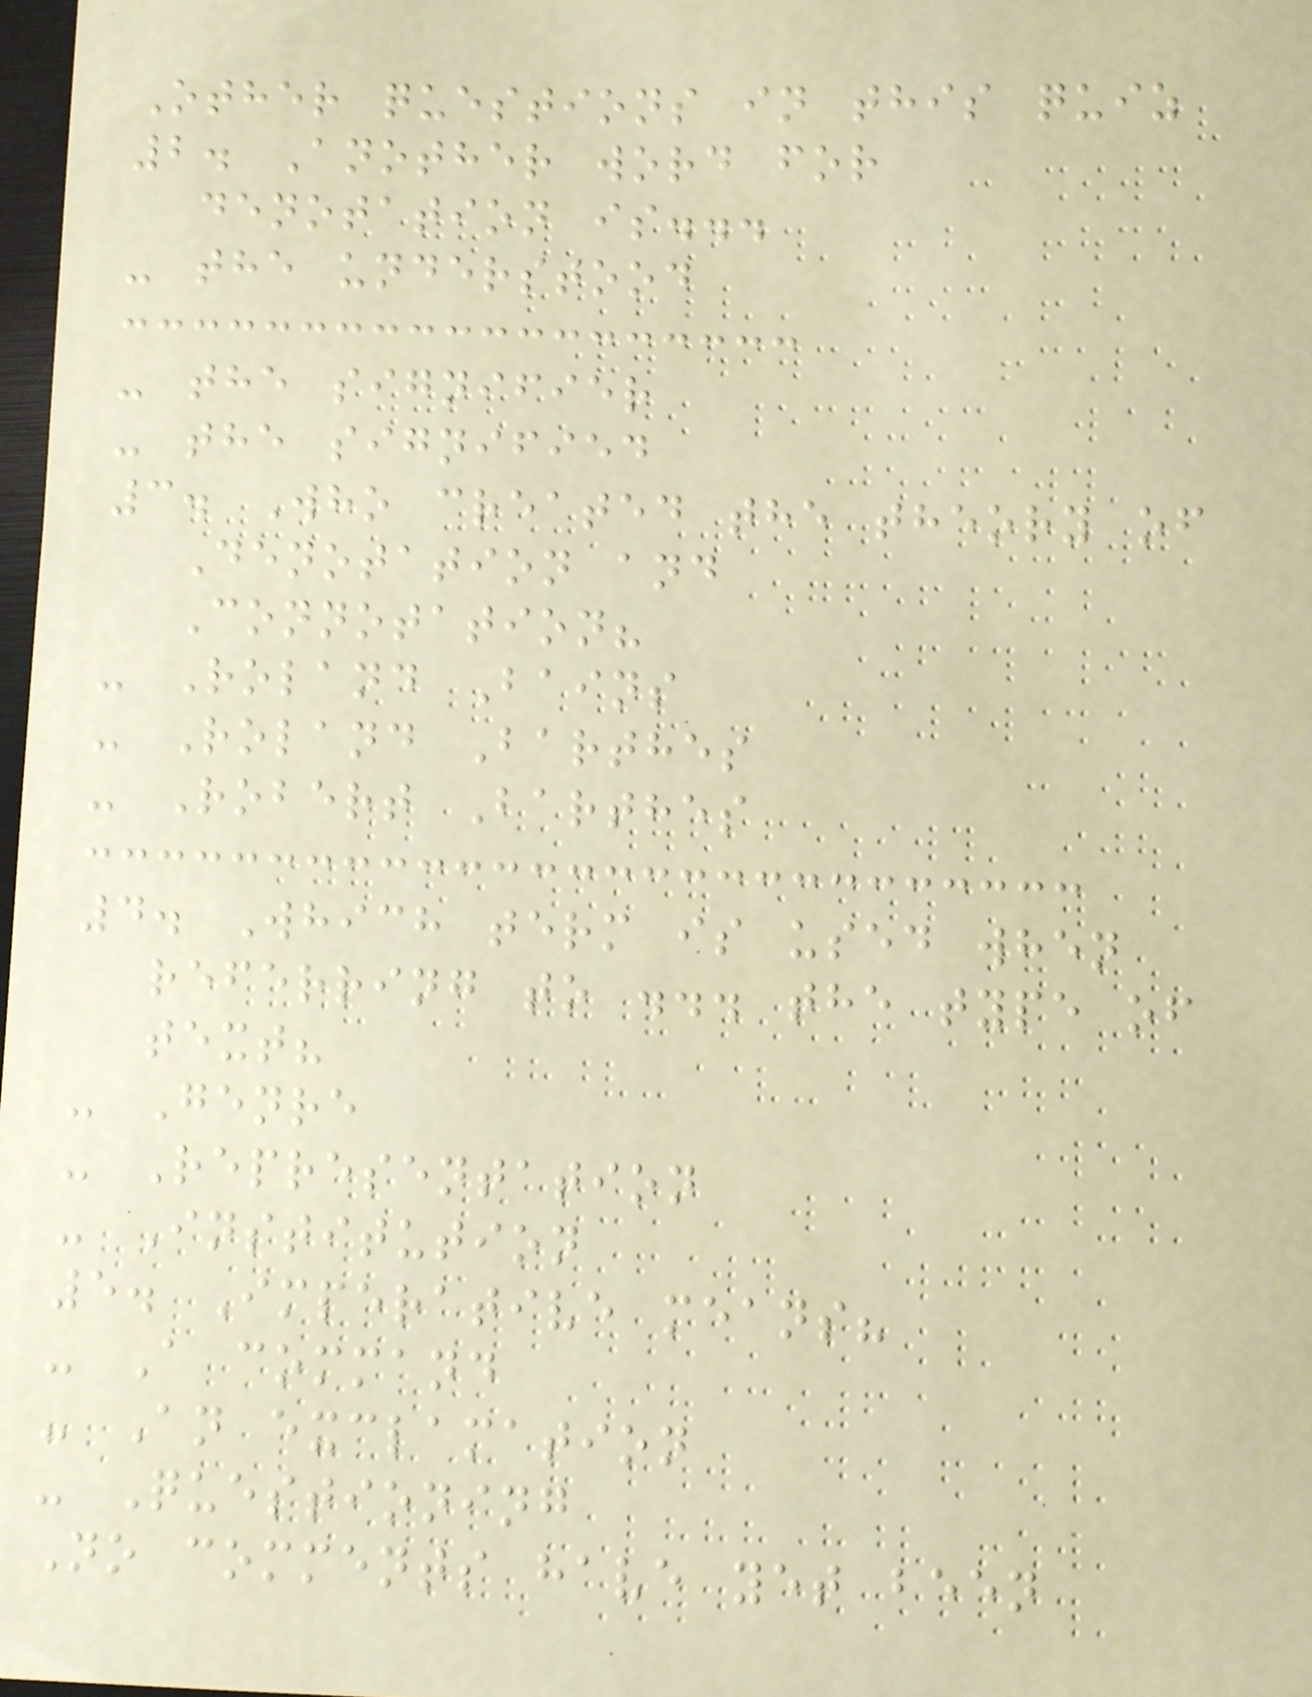Other questions in this quiz
2. Another word for
denotation is...
- the understood
- the signifier
- the signified
3. Who created the theory of
Denotation and
Connotation?
- Roland Bains
- Roland Barthes
- Robert Barthes
4. Which term is used when
referring to ... the type of
text?
- Genre
- Representation
- Institution
5. Imperative means?
- A command
- An exclamation
- Questioning
No comments have yet been
